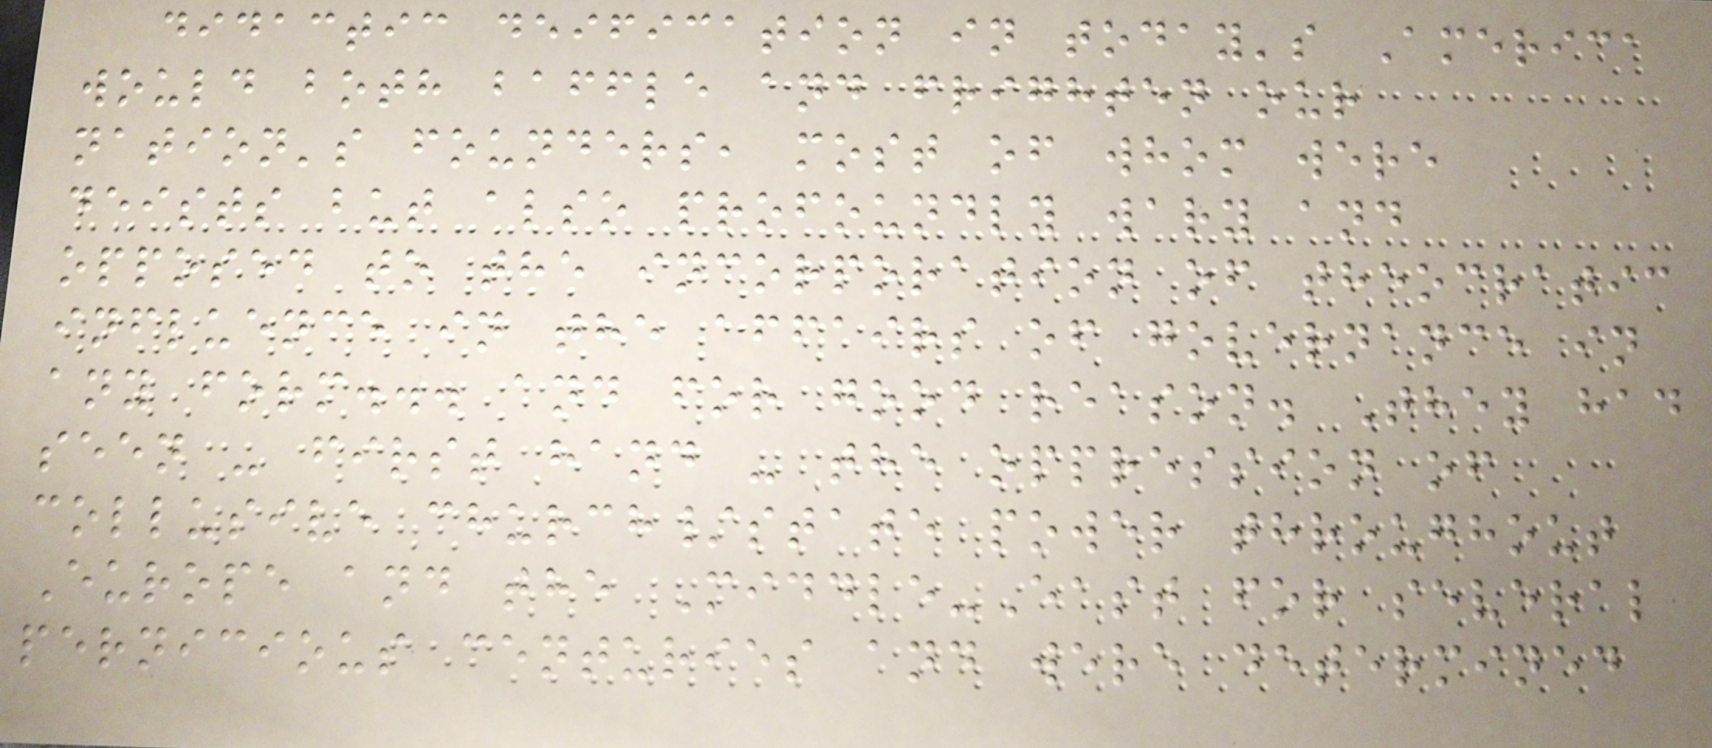didactic deification in today's America
would both baffle and frighten our
nation's founders, most of whom were
deists but also profoundly wary and
opposed to the incorporation of theocratic
influence in the affairs of governance in
any form... and for good reason. They had
seen - first hand - the oppression of
collusive church/state power throughout
Europe and the Middle-East for several
pernicious centuries and were determined
